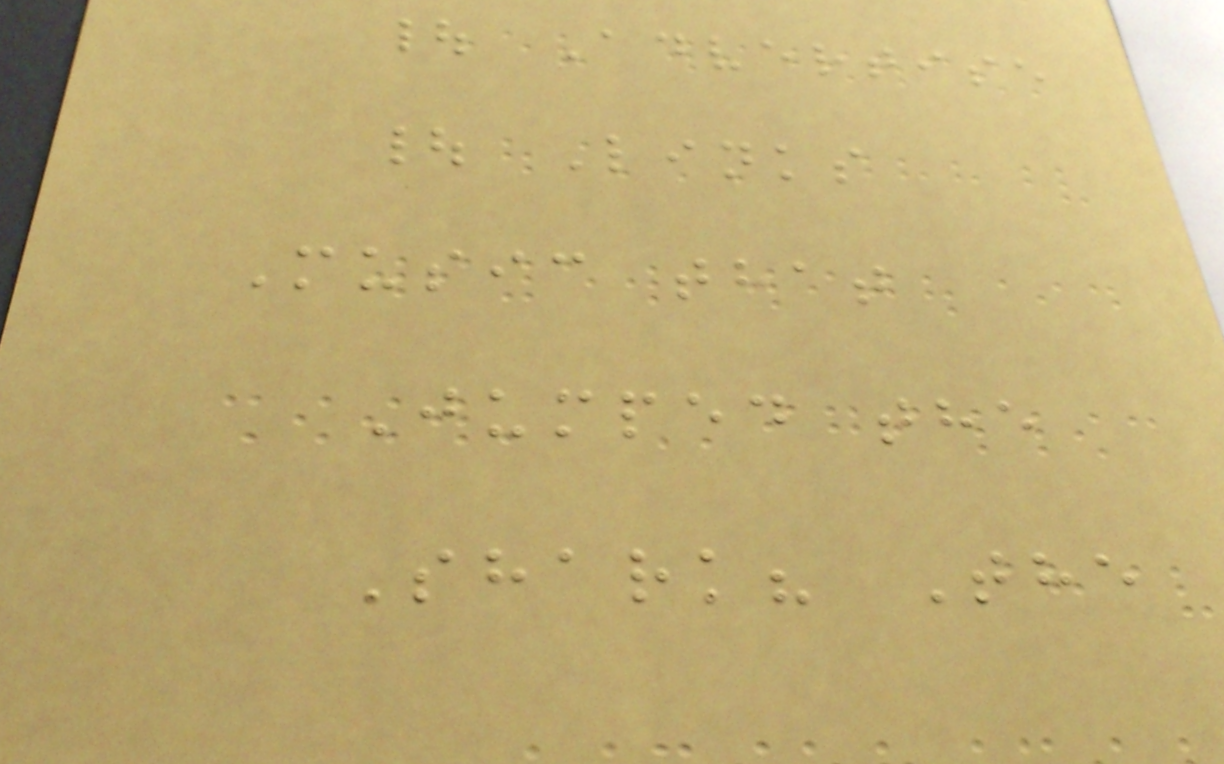| Advertise
| Links
Music that
Jumped the
Shark? The
